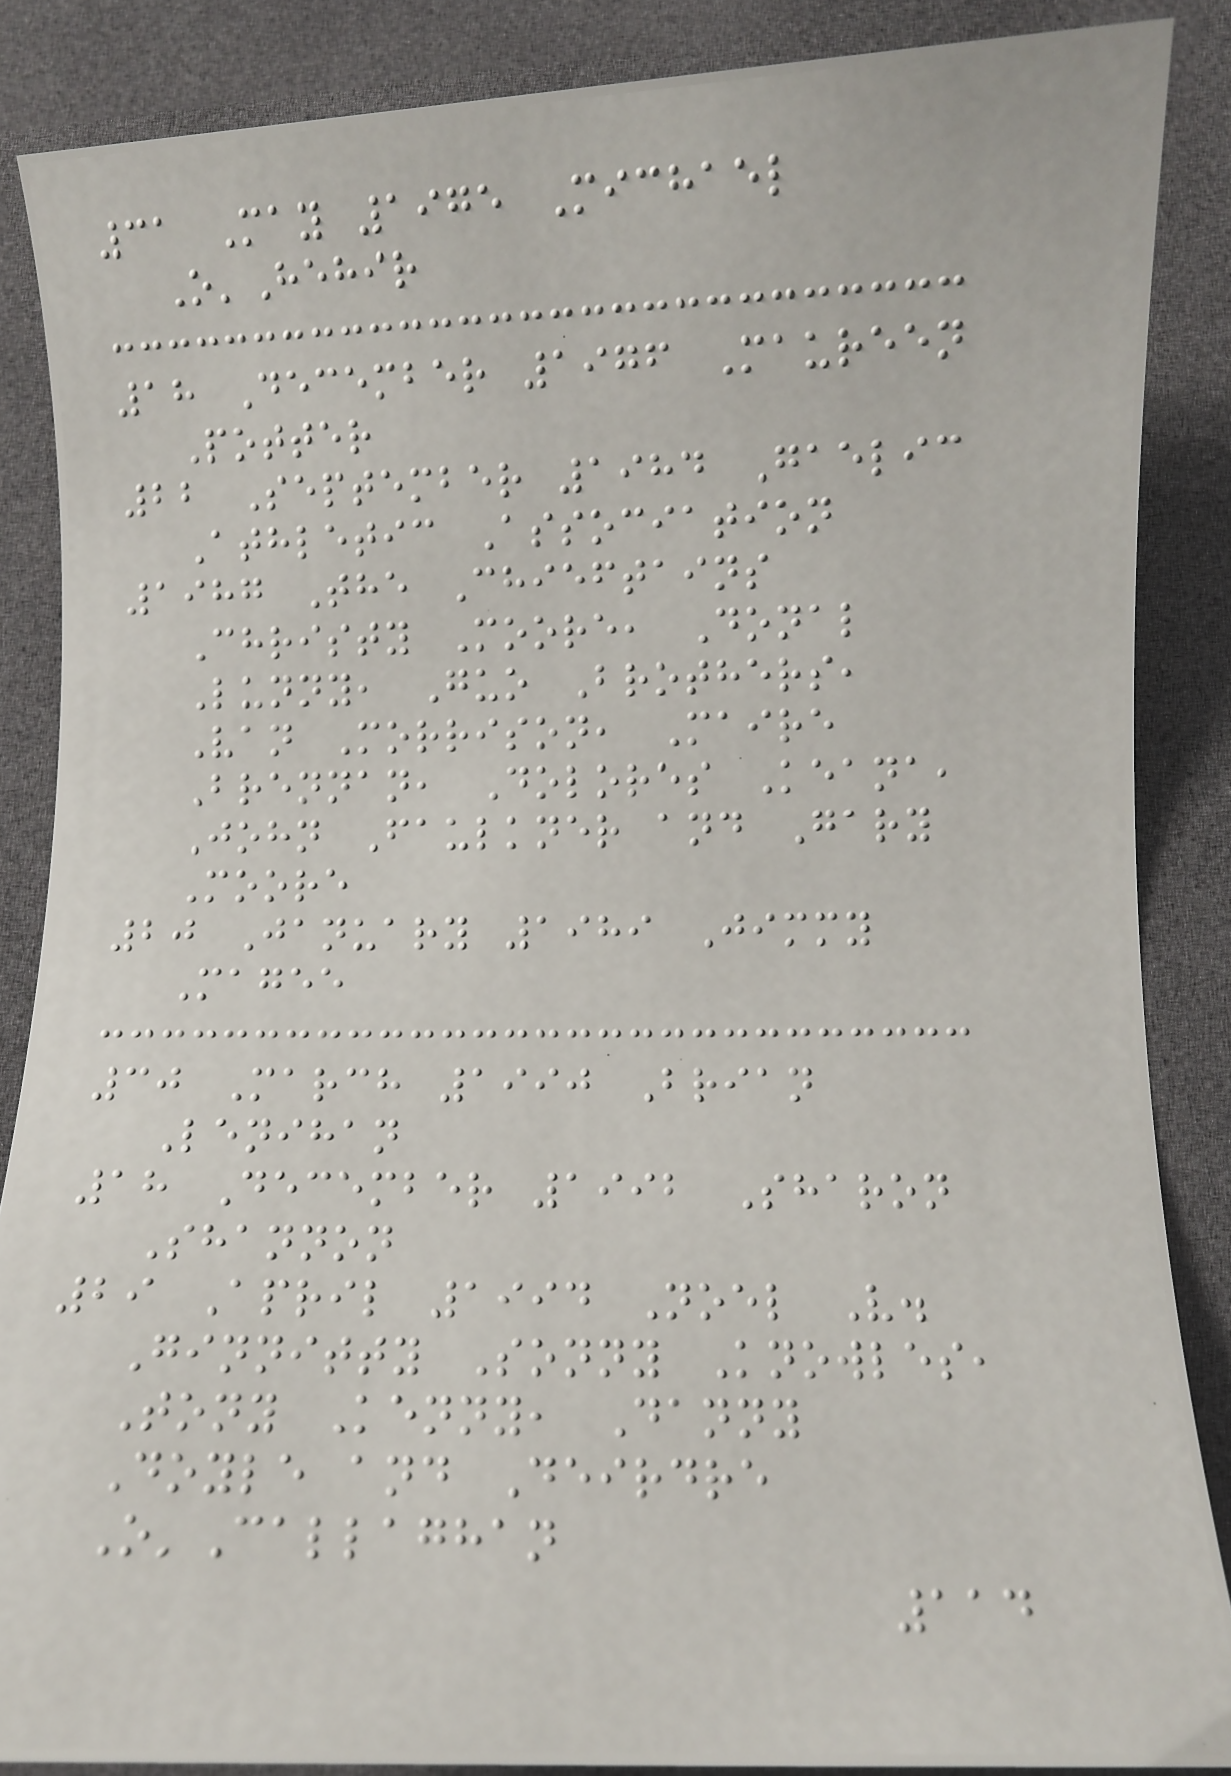31 May 1975 Michael
O'Hehir
18 December 1976 Maureen
Potter
22 September 1984 Gaelic
Athletic Association
1987 The Chieftains
Christy Moore, Donal
Lunny, Guo Brothers,
Van Morrison, Maire
Brennan, Dolores Keana,
John Faulkner and Gary
Moore
20 January 1989 Jimmy
Magee
30 March 1990 Brian
Lenihan
18 December 1992 Sharon
Shannon
29 April 1994 Noel V.
Ginnitty Sonny Knowles,
Tony Kenny, Danny
Doyle and Deirdre
O'Callaghan
114
